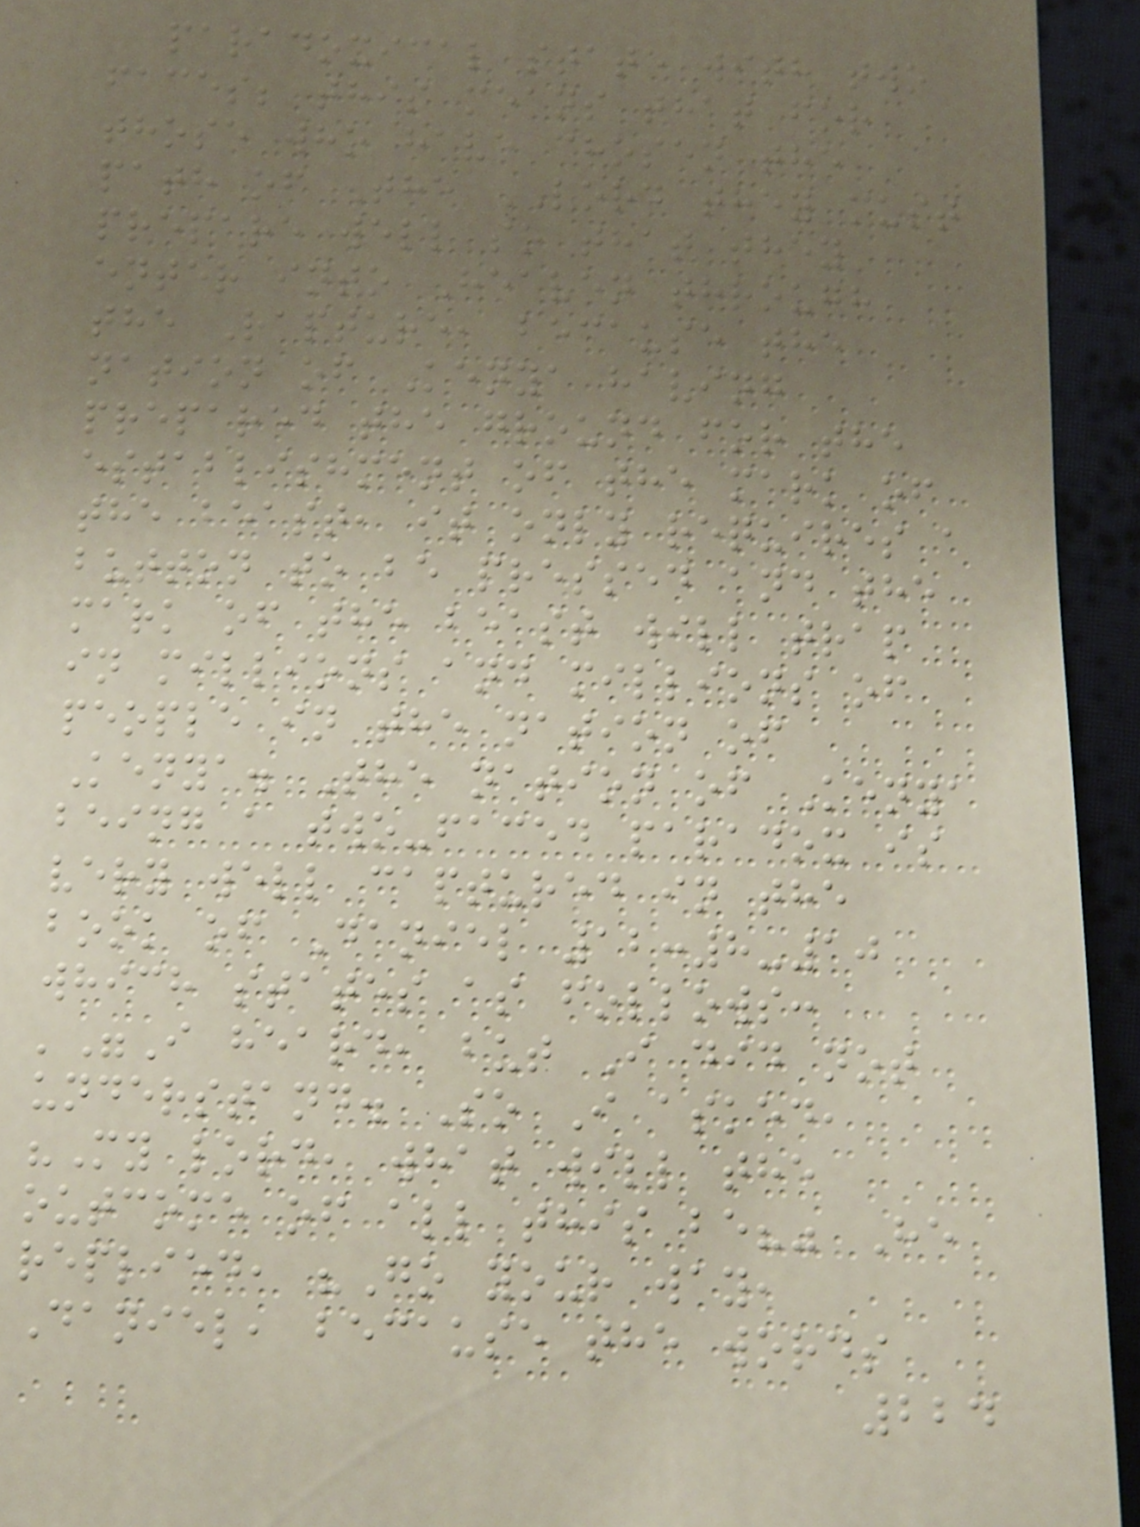paradoxical state with two
faces; this means that for
those who have chosen the
path of The LORD they must
prepare well so that they
enter into Heaven through
the Rapture, because the
nation of Kenya having
prepared the ground for the
establishment of the mark of
the beast, it only requires a
button to be pressed and the
mark of the beast will trap
in millions and millions of
people in the nation of
Kenya. The nation of Kenya
being a two-faced paradox is
very well captured in the
book of Daniel 12:8-10
which states as follows:
'"I heard, but I did not
understand. So I asked,
"My lord, what will the
outcome of all this be?" He
replied, "Go your way,
Daniel, because the words
224
